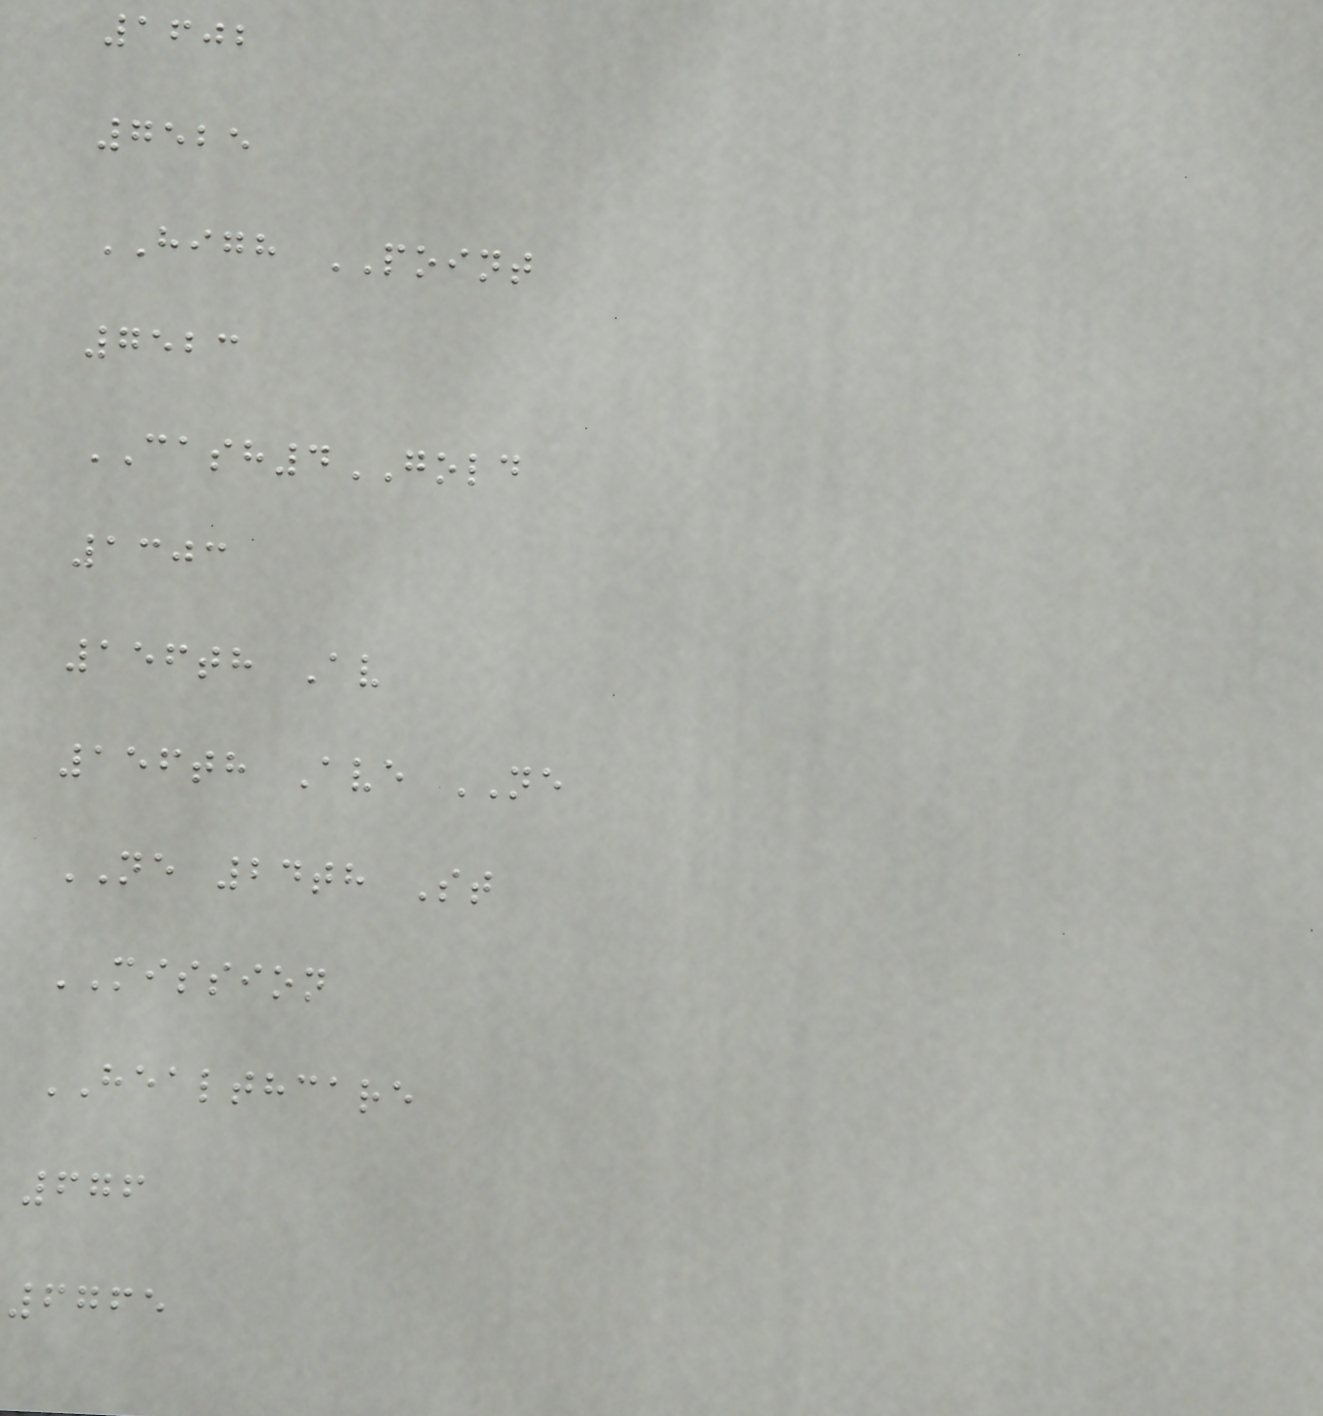1602
7525
HIGH POINT
7523
CASH4GOLD
1303
156th Av
156th Ave NE
NE 24th St
MISSION
HEALTHCARE
676
6765
